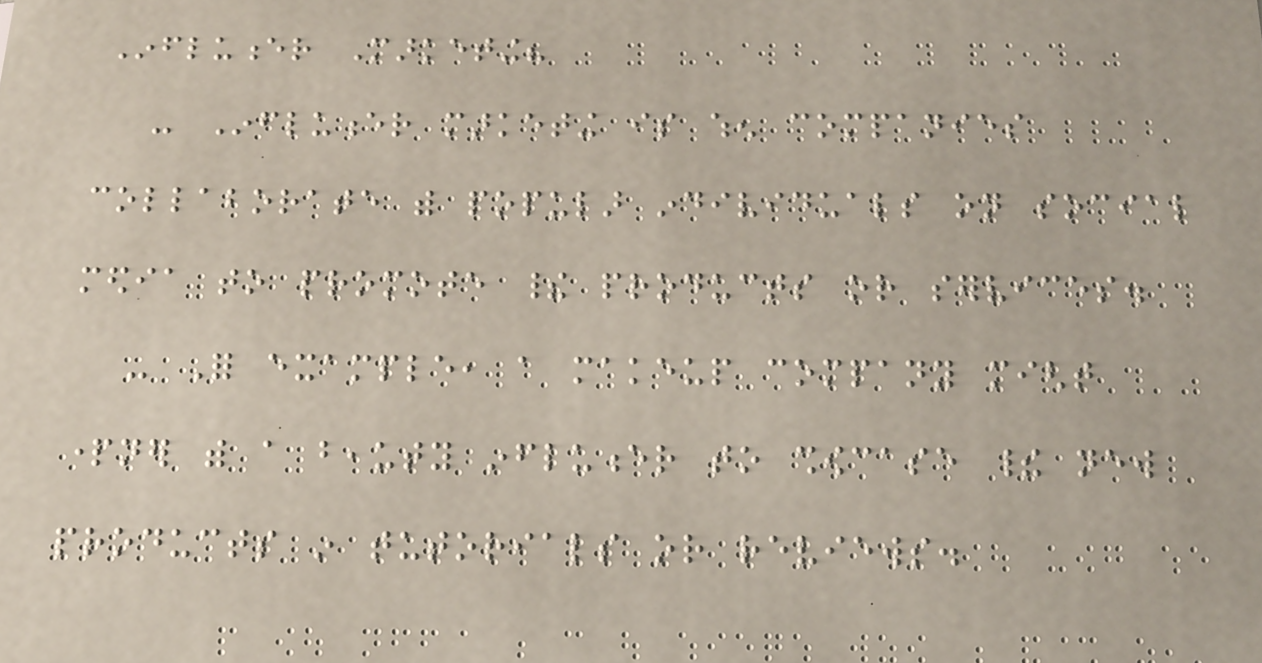Influencer Marketing?
- Influencer marketing is when companies
collaborate with popular individuals on social
media to promote their products or services.
- For example, a makeup company might
partner with a beauty influencer to showcase their new
products in tutorials or reviews.
